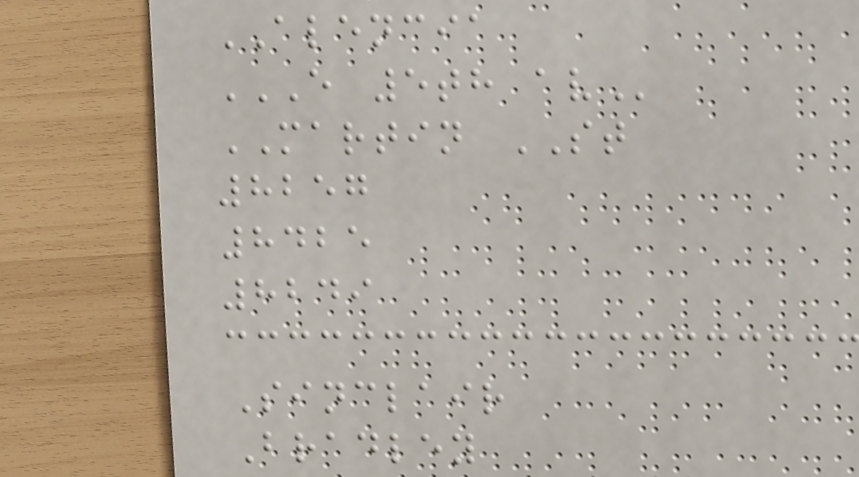ALENCIA
E 5TH AV
MARTIN ST
8257
8425
8249
Sinclair
Bradley
